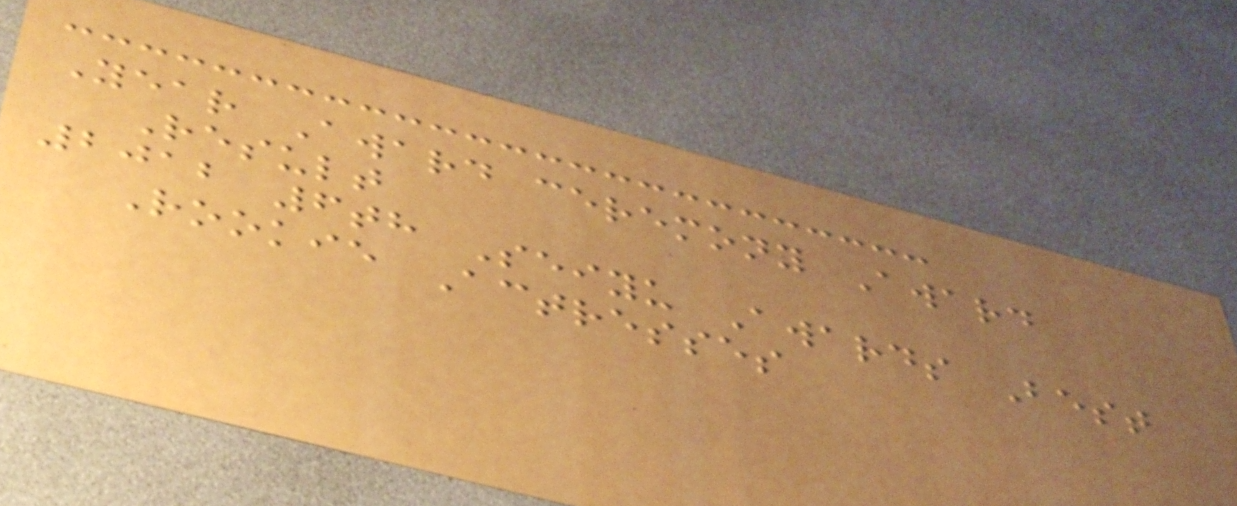Year Award ceremony Award
Result
2012 6th Seiyu Awards Best
Rookie Actresses
